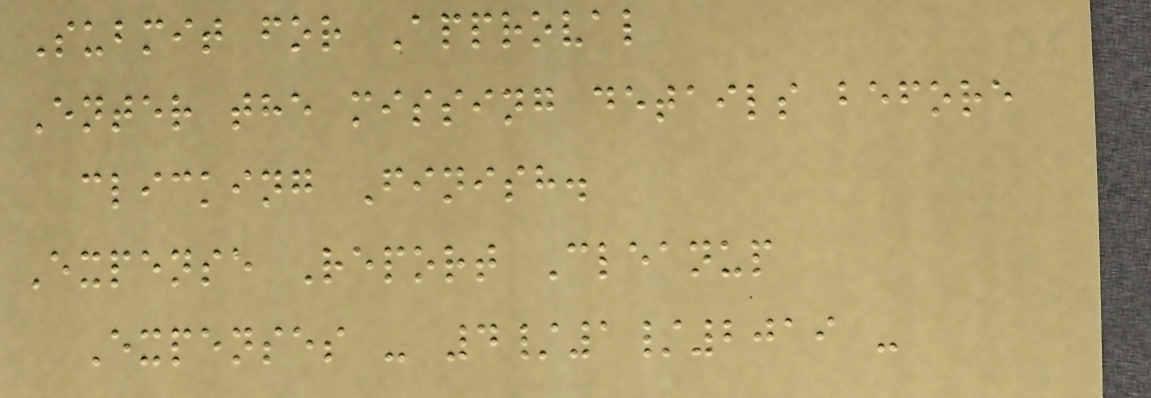Submit for Approval
Enter the missing details before
clicking Finish.
Expense Report Cleanup
Expenses - 4/1/2019 -
